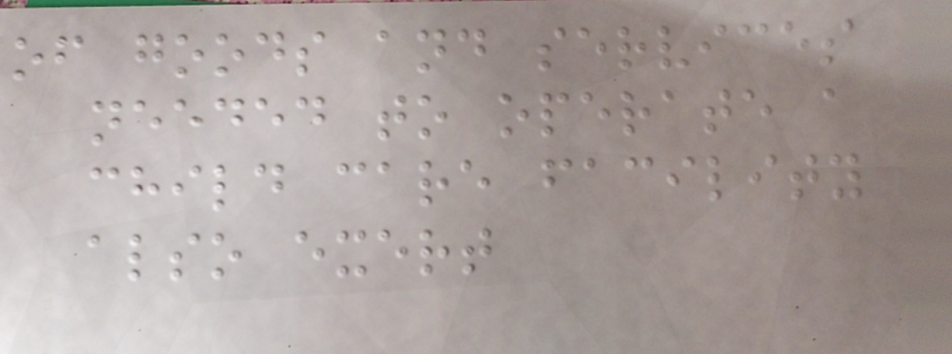of goods and services
needed to operate a
child care facility
also exert
